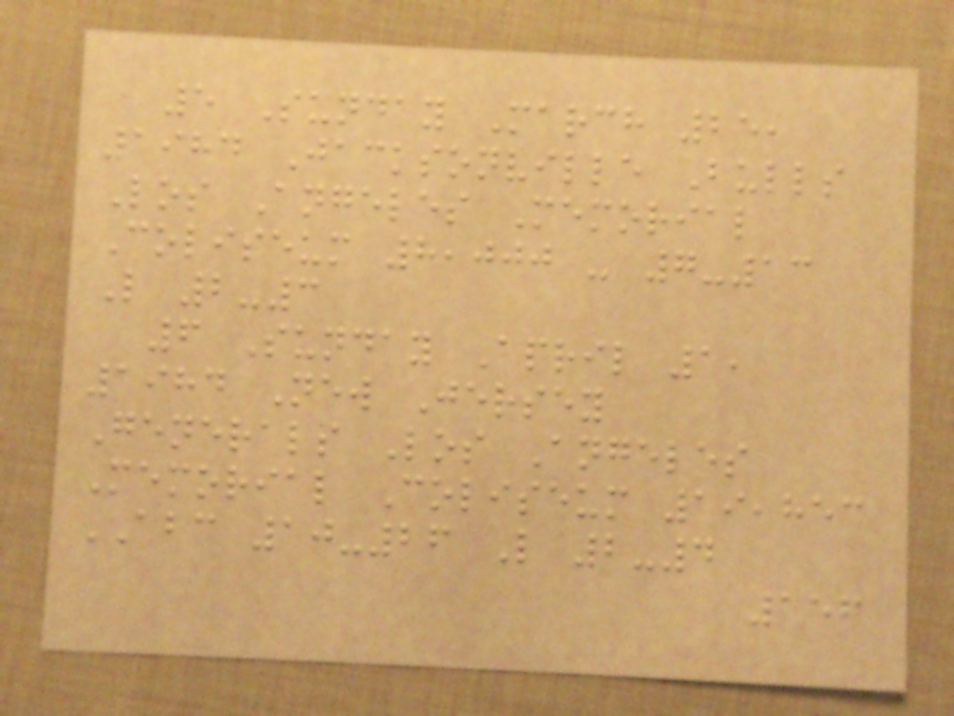5 Sunday March 25,
1984 Jacksonville Bulls
Los Angeles Memorial
Coliseum 8,000 - 7-13
L 2-3
6 Sunday April 1,
1984 New Jersey
Generals Los Angeles
Memorial Coliseum 19,853
ABC 10-26 L 2-4
156
